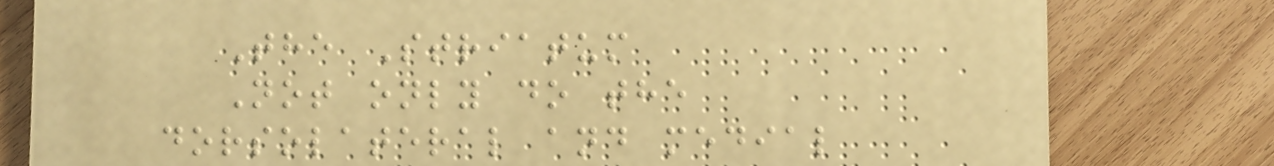The Striatum
Not only do the
dorsolateral and medial
